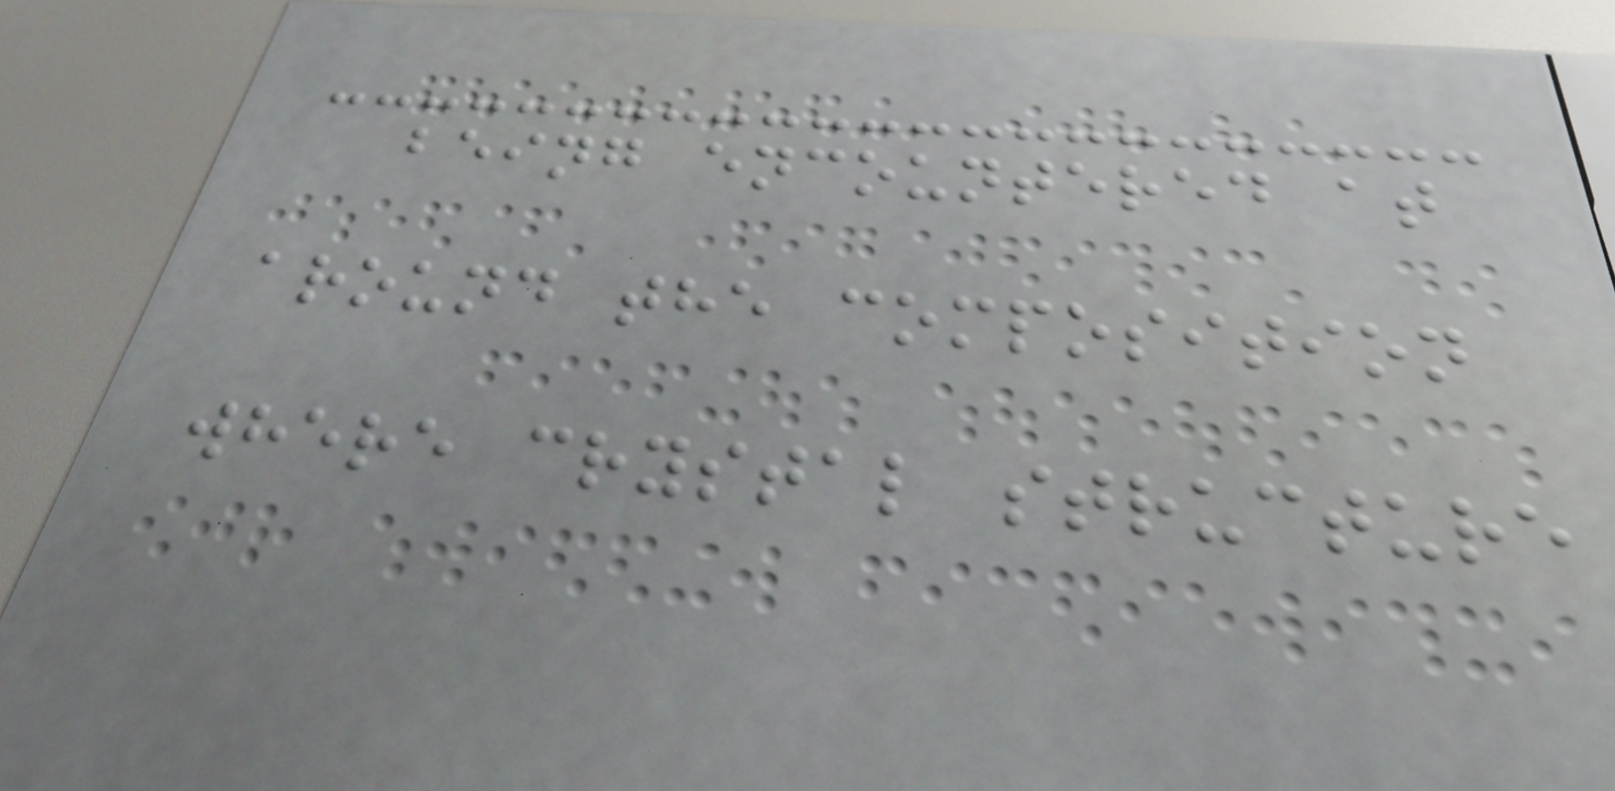being encountered at
around the composition
where crystal structure
